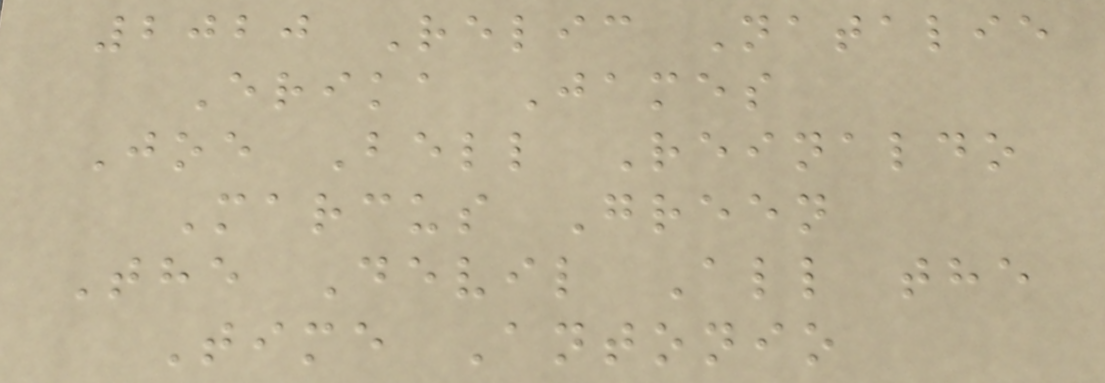2020 Relic Natalie
Erika James
Joe Bell Reinaldo
Marcus Green
The Devil All the
Time Antonio
